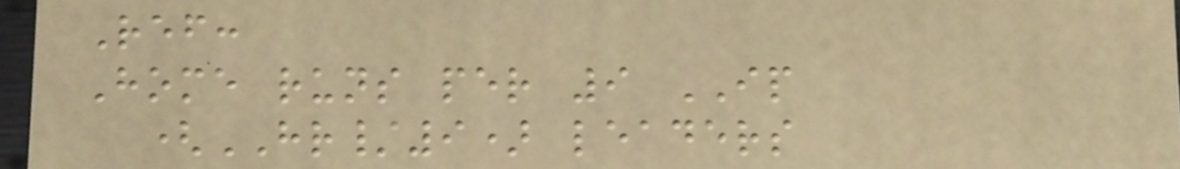Ref:
Home runs per 9 IP
(HR/9) leaders
